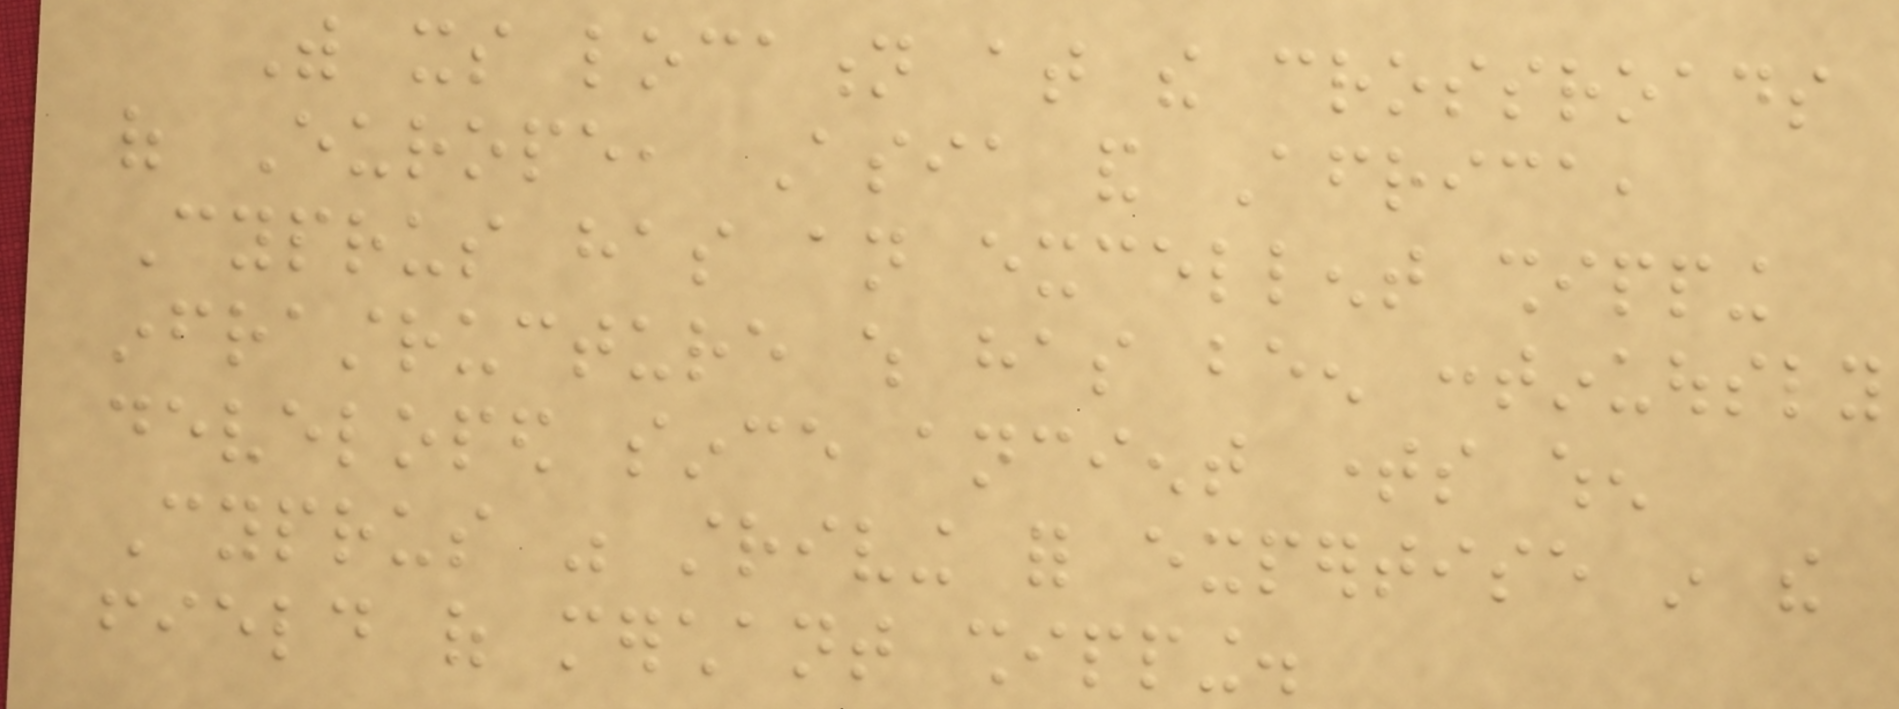With its location at the crossroads
of Europe, Asia and Africa,
Cyprus has an excellent shipping
infrastructure which has been continuously
developed since ancient times when
Cyprus was striving for expertise in the
field of merchant shipping.
